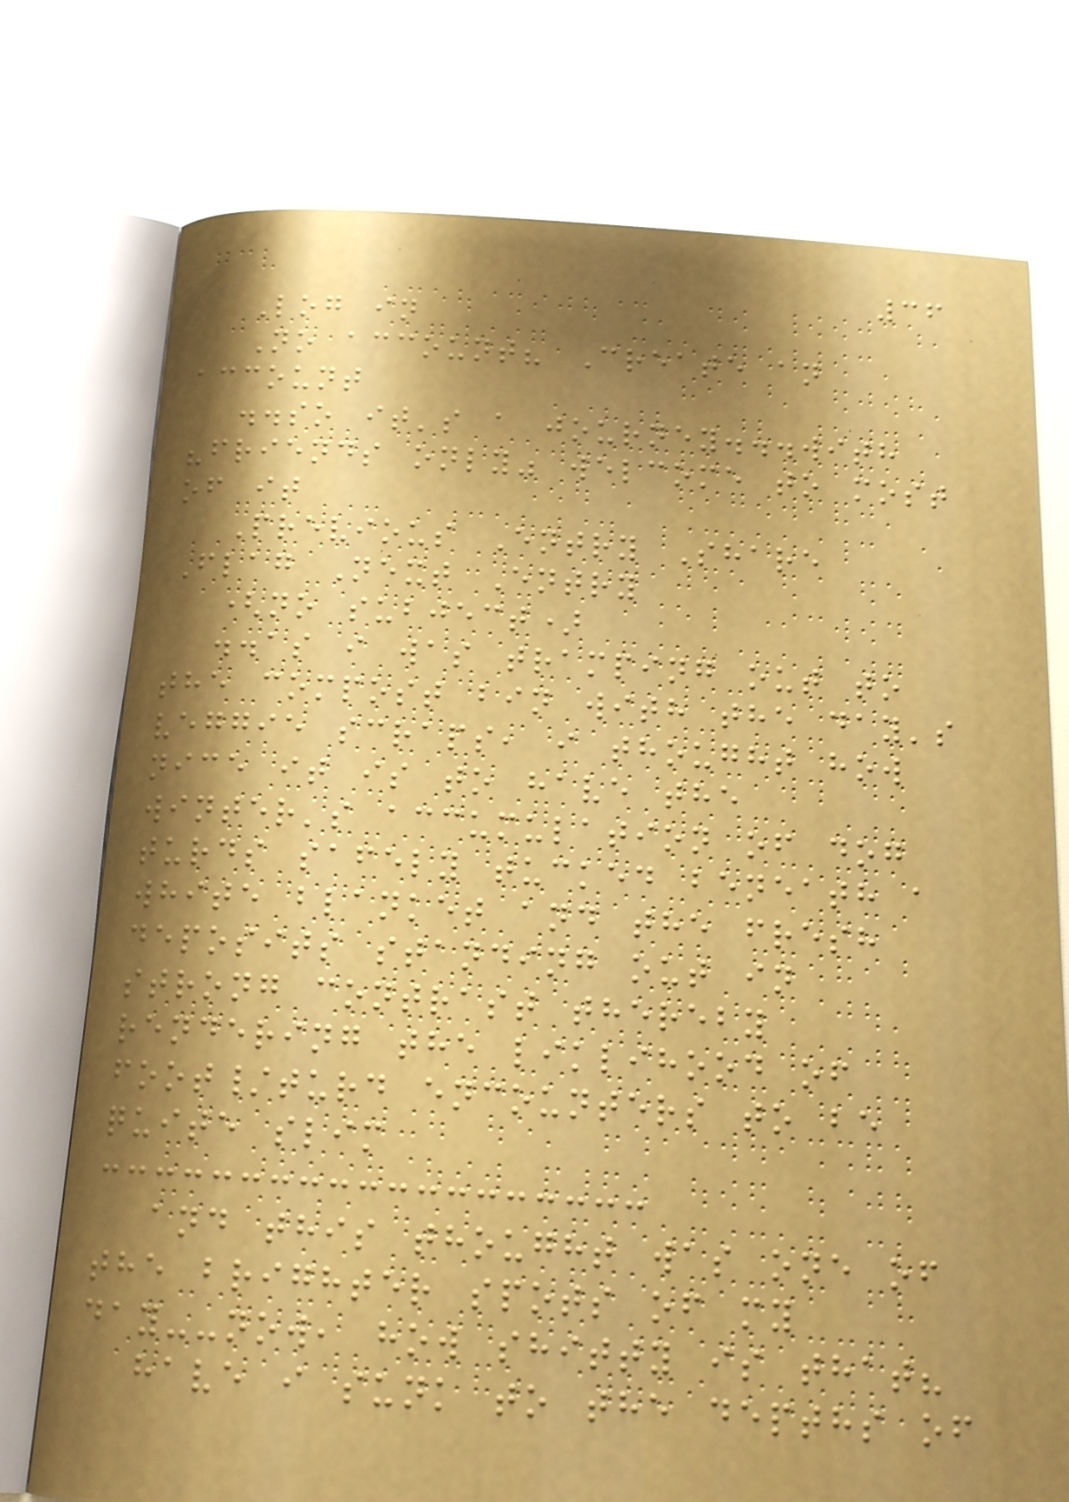36
Log in
No account? Create an
account
..so it's a journey...with
"friends only" welcome to most
of it
Previous Entry Share
Flag Next Entry
(no subject)
..as i was tramping out to
the compost bin with the day's
veggie scraps, i thought how
nice it is to have the
winter's accumulation of dog
turds safely tucked beneath a
white blanket and the fresh
deposits standing out in
strong contrast thereby
rendering the liklihood of
foot/turd encounters to be
quite slim
and this thought was one of
the brighter spots of my
day--now, how shitty is that?
have i sunk to the depths of
